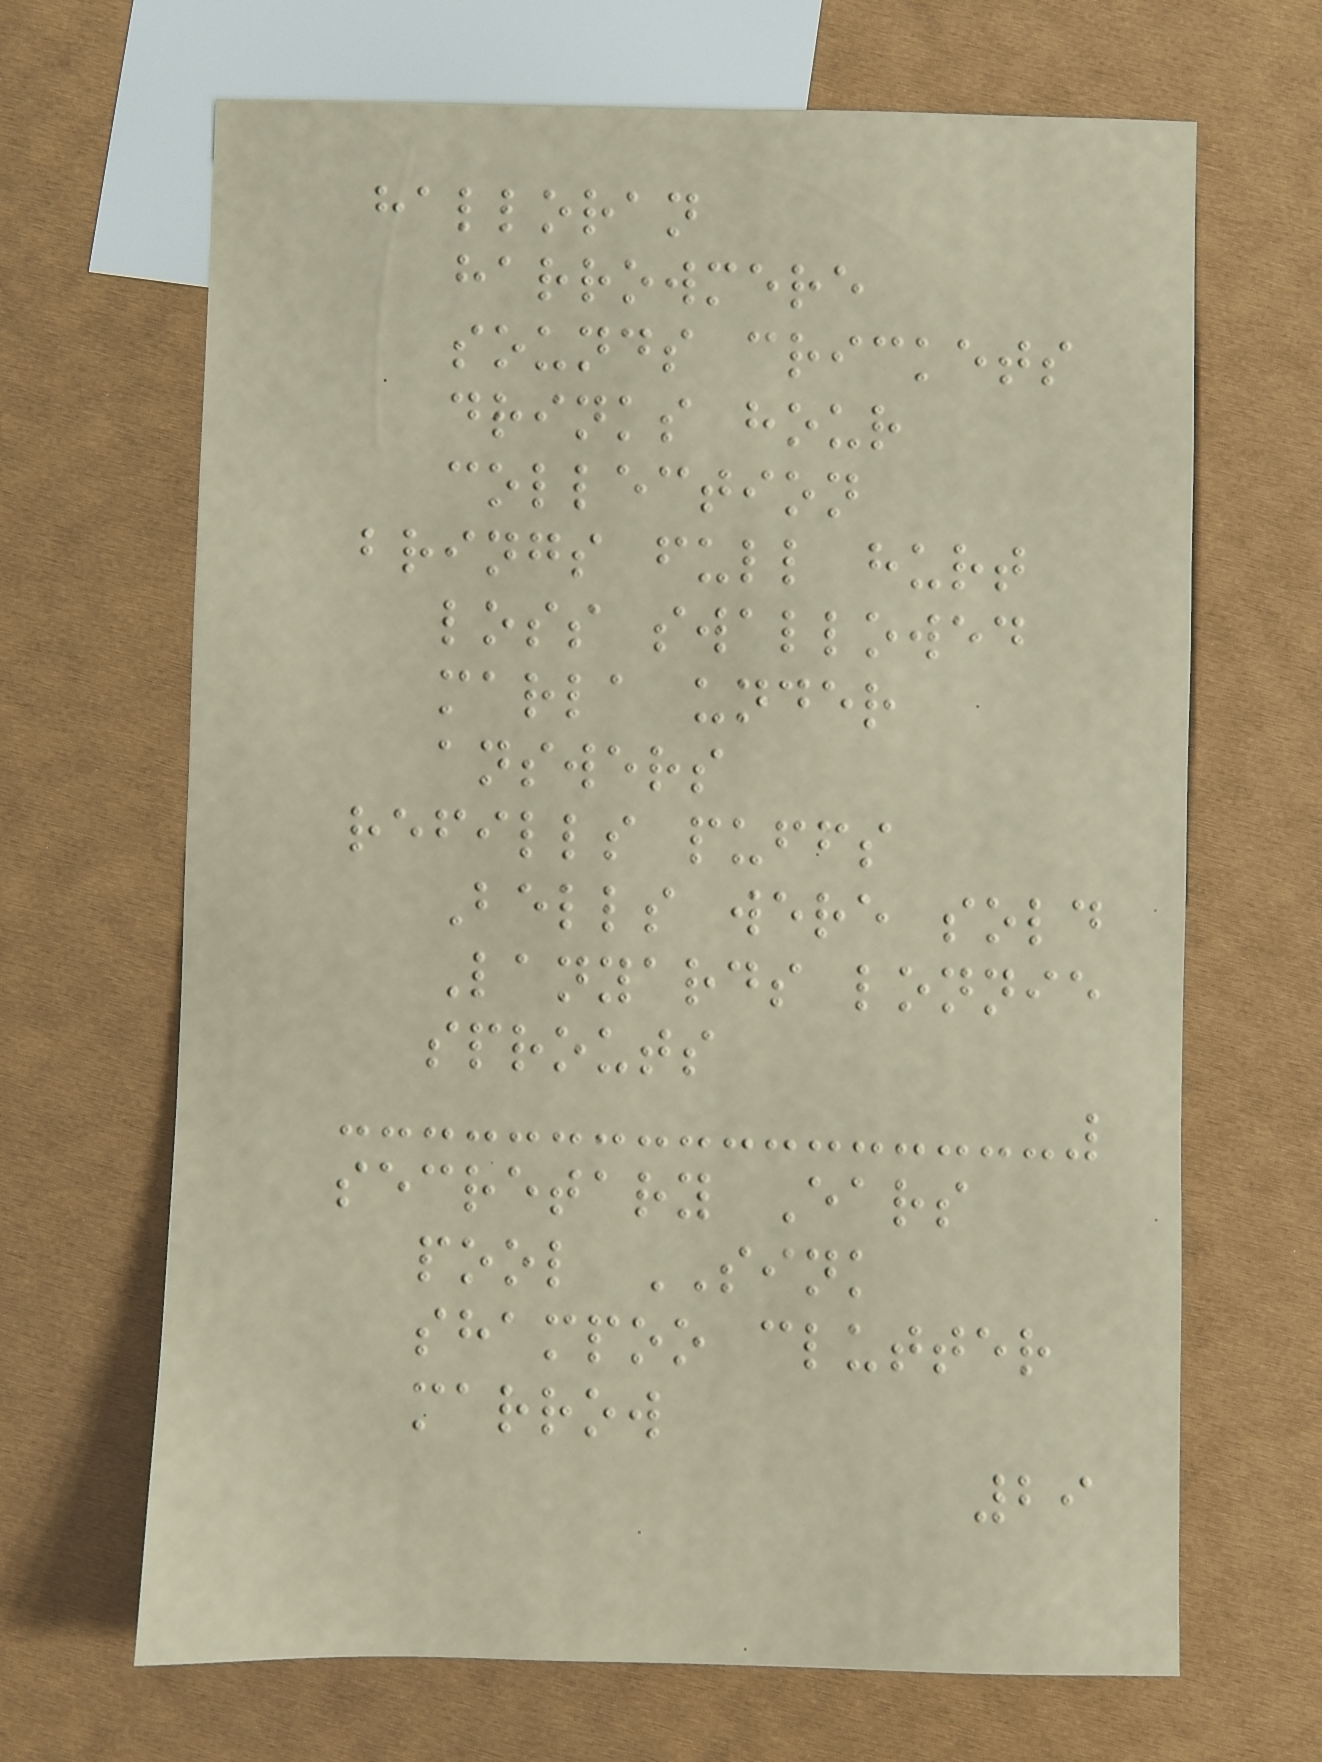halloran
harrowmere
sounds crickets
drinks hour
collection
brings full hurt
loss swallowed
marla under
answers
refills puffs
Bells were sold
Lanyards lonnie
sprouts
secretary Ears
pool SINK
shampoo clutter
marrow
29
